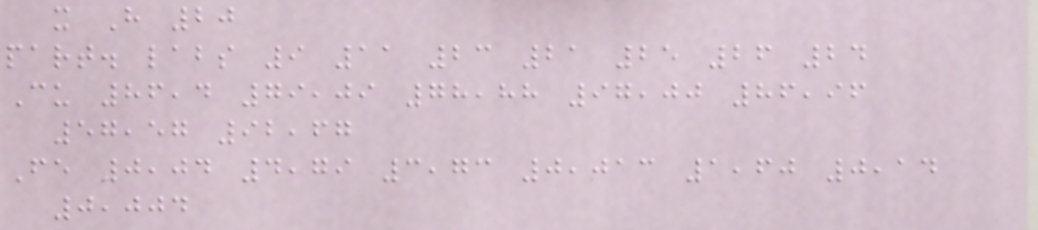x H 20
part. labs 9 11 23 21 25 26 24
Cu 86,4 79,09 78,88 97,00 86,96
57,57 92,67
Fe 0,04 4,79 3,73 0,013 1,60 0,14
0,004
